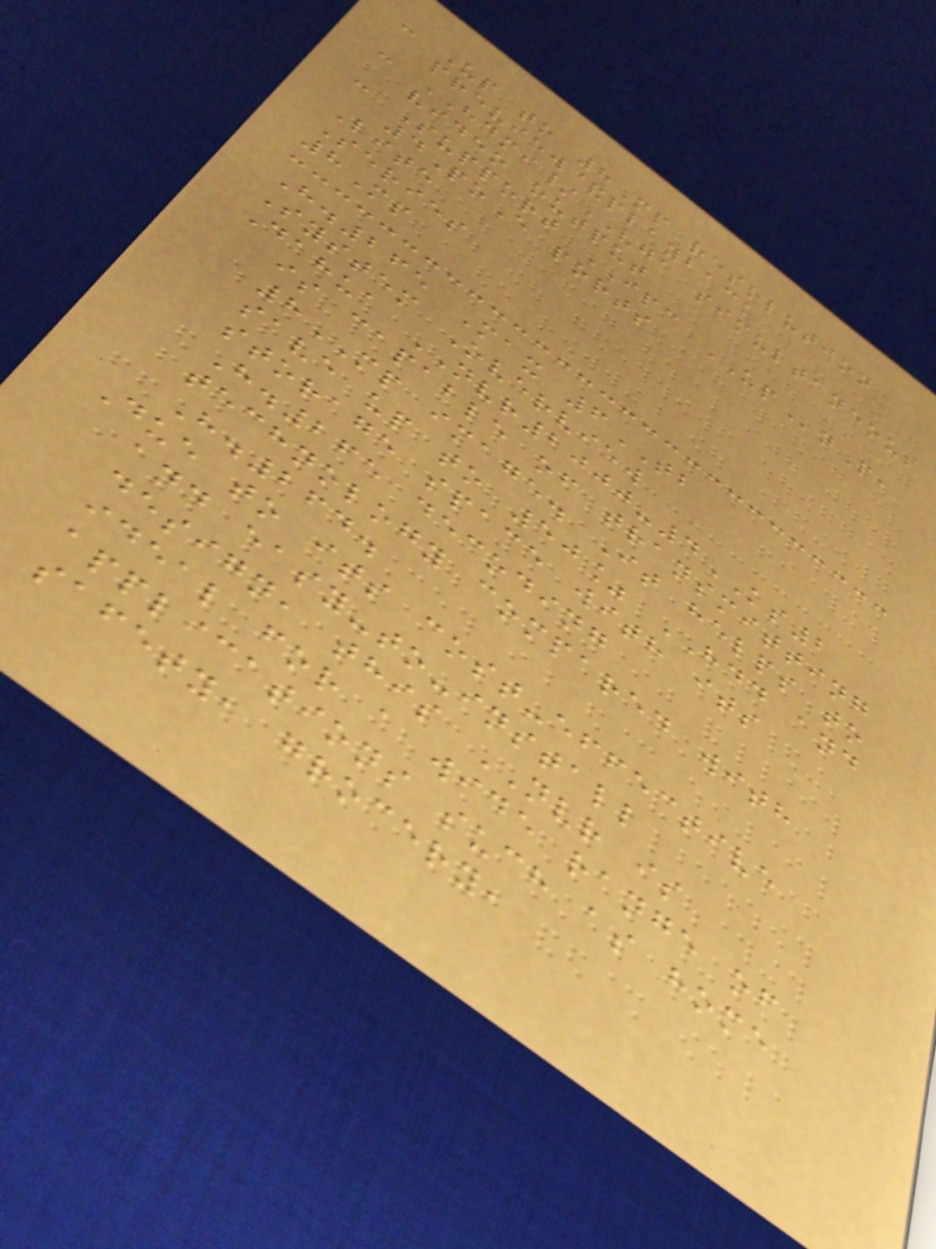- Up to 8Mp resolution
preview&playback
- HDMI/VGA simultaneous
video output
- Support IPC UPnP,
4PoE ports
Lite
Series
8Mp
H.265 Max 6TB
System Overview
Dahua NVR2000-4KS2
is capable of transmitting
8MP image. It helps to
save up to 50% HDD and
storage space with its
H.265 decoding
technology compared with
H.264.
Due to its cost-effective
and easy-to-install
design, this NVR is
ideal for a wide range of
applications such as home
safety, grocery,
